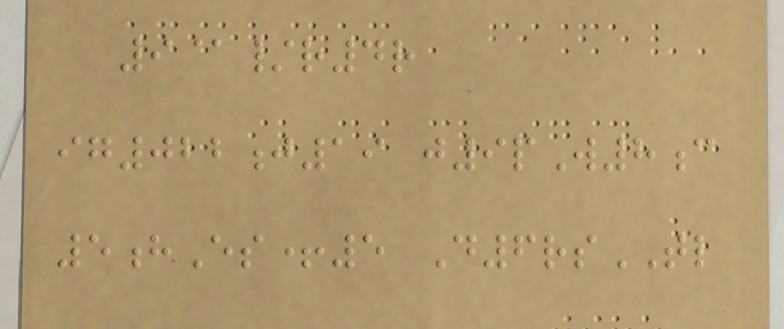9@/r4r
ig022j19 j9pW8c
5hEs+5 D6rsTL
